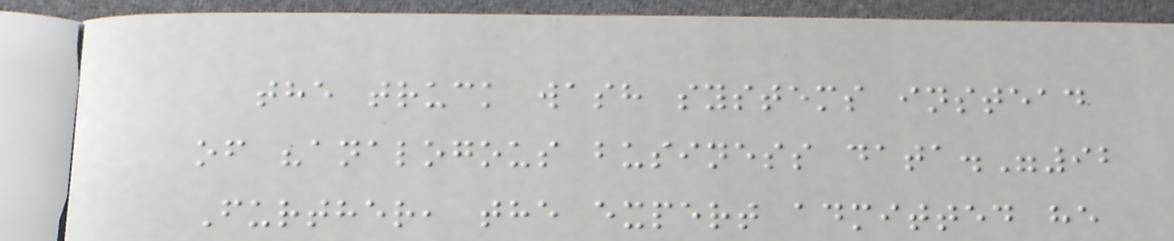the truck wash systems instead
of "analogous business data."92
Further, the expert admitted he
